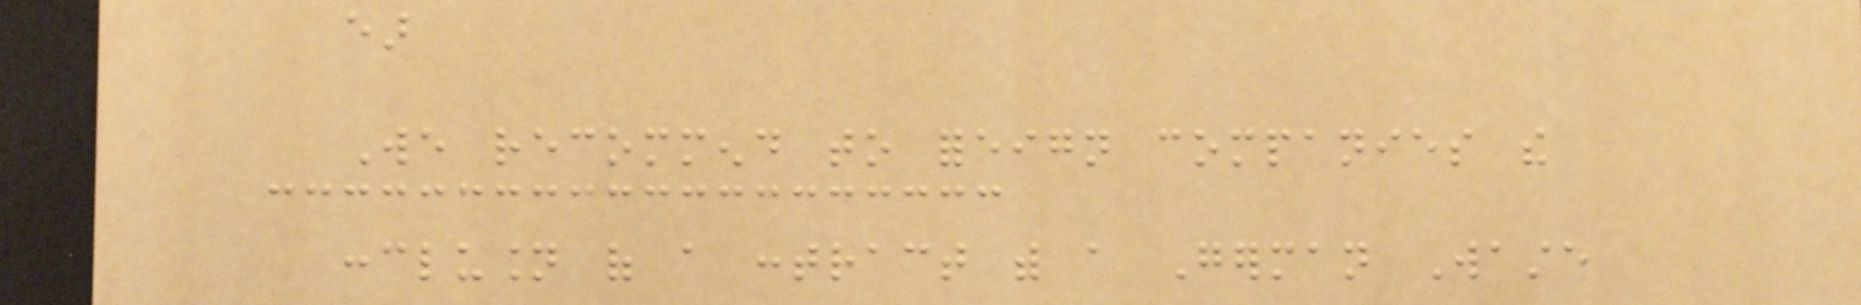ear
We recommend to foreign companies the
conclusion of a contract with a German Waste
